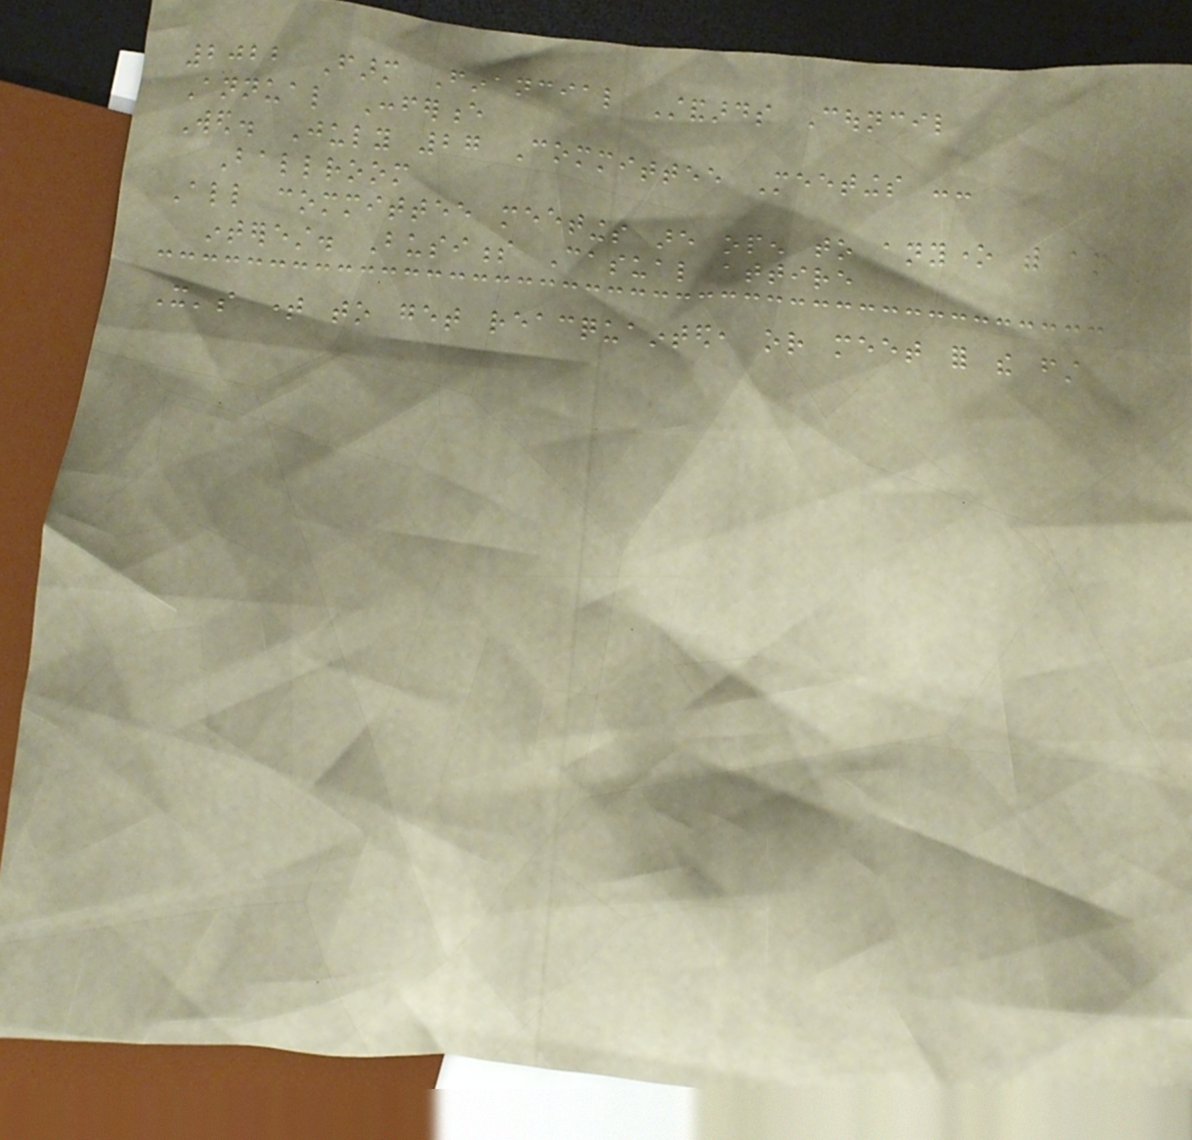2022 Farm Financial Standards Council
Annual Conference
Wed. July 27 Committee Meetings --
Ballroom
All committee meetings are open to anyone with an
interest. Business Casual attire
It's time to get reacquainted, or meet for the first
